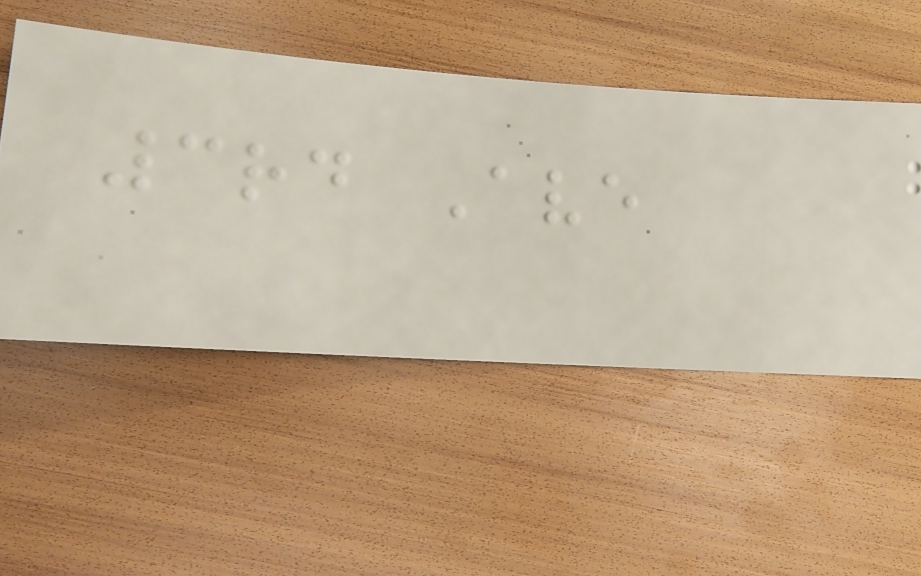3rd Ave
